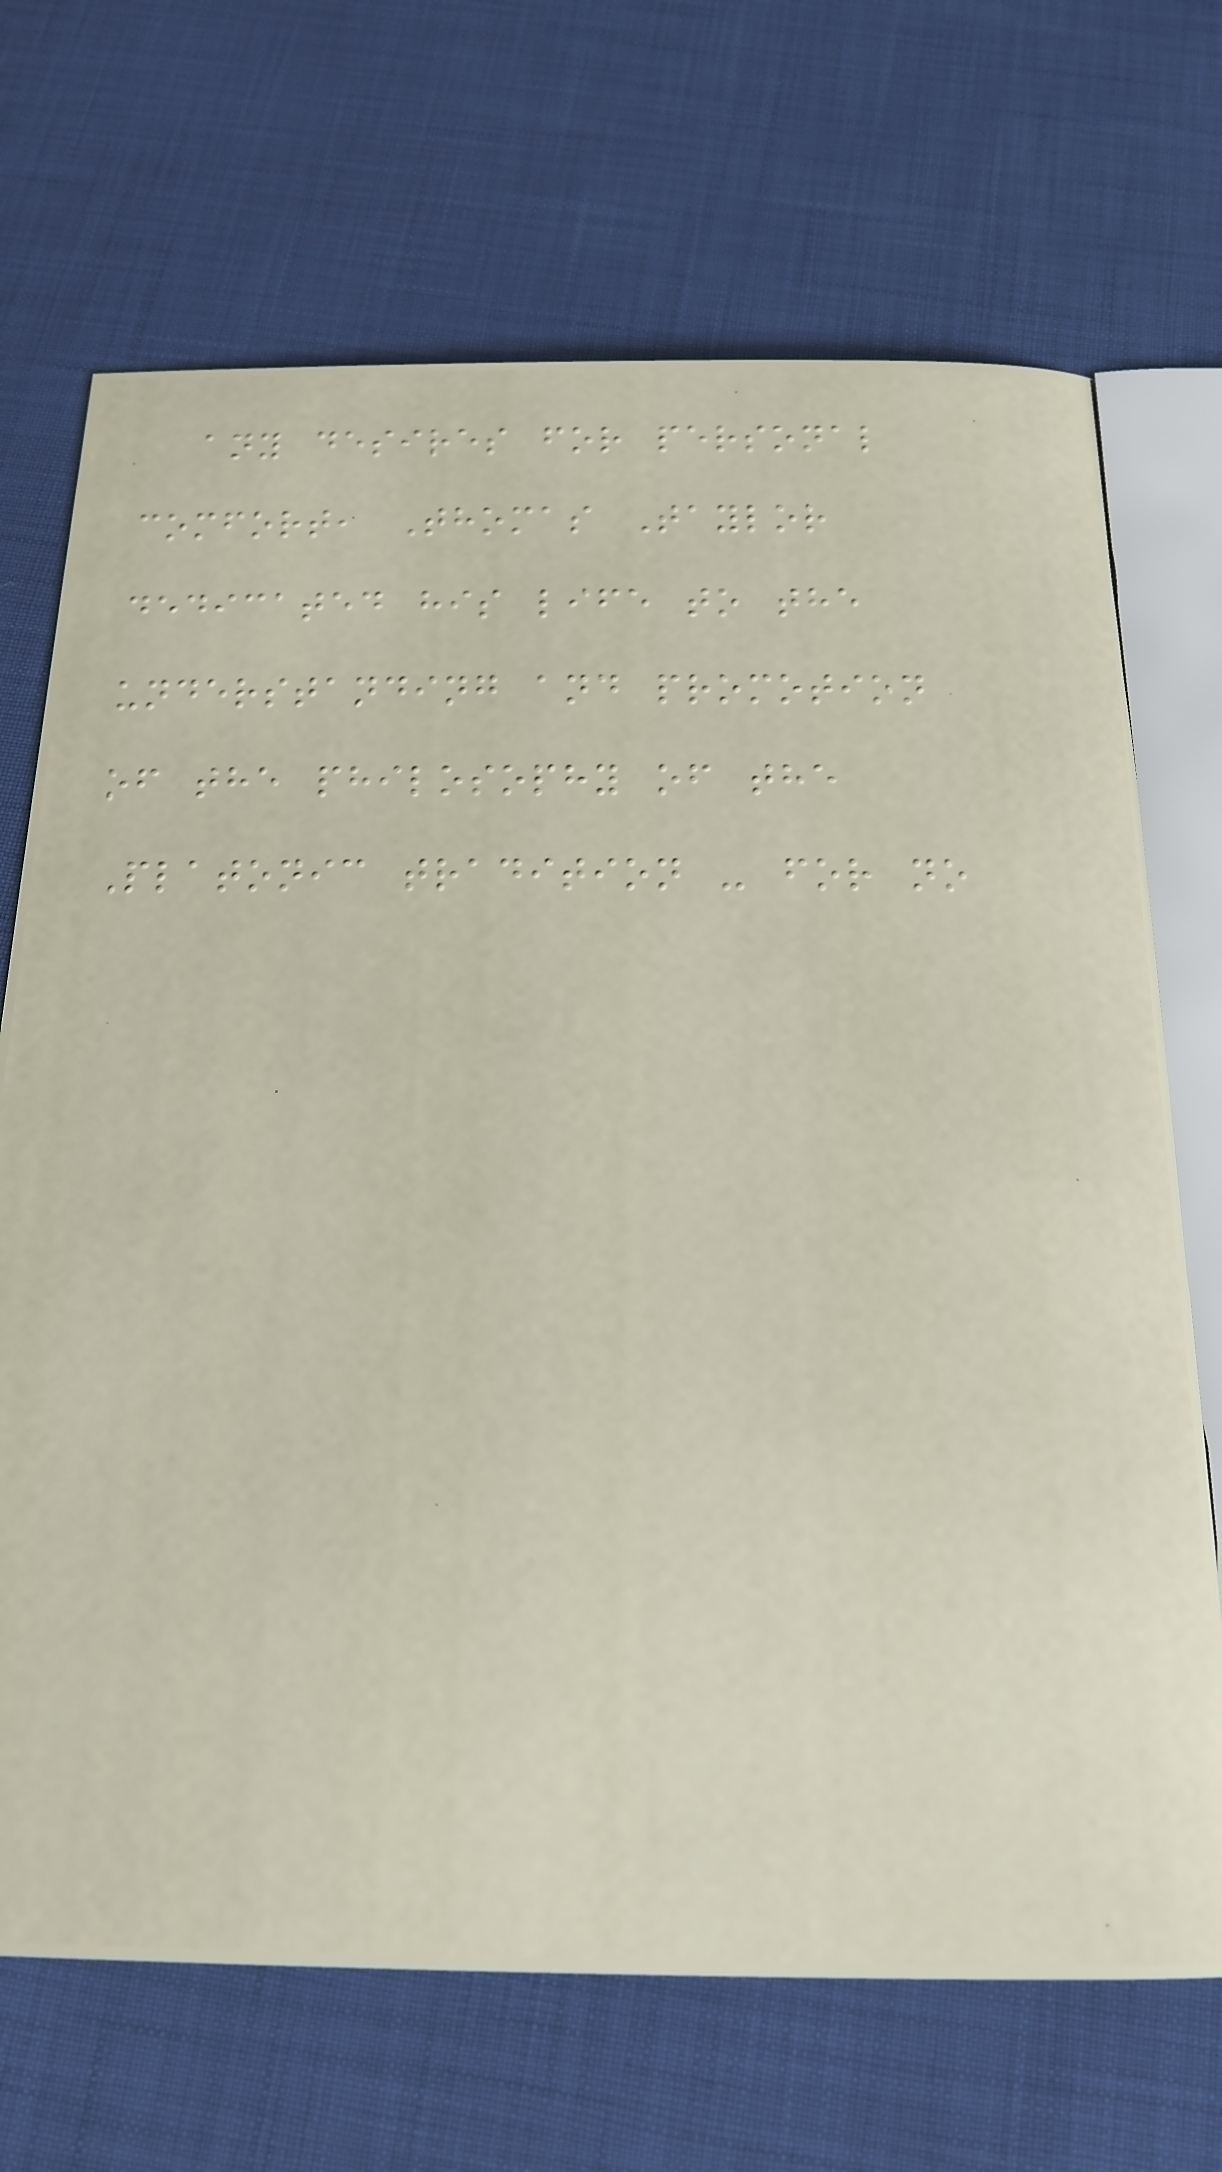any desires for personal
comfort, Thomas Taylor
dedicated his life to the
understanding and promotion
of the philosophy of the
Platonic tradition - for no
